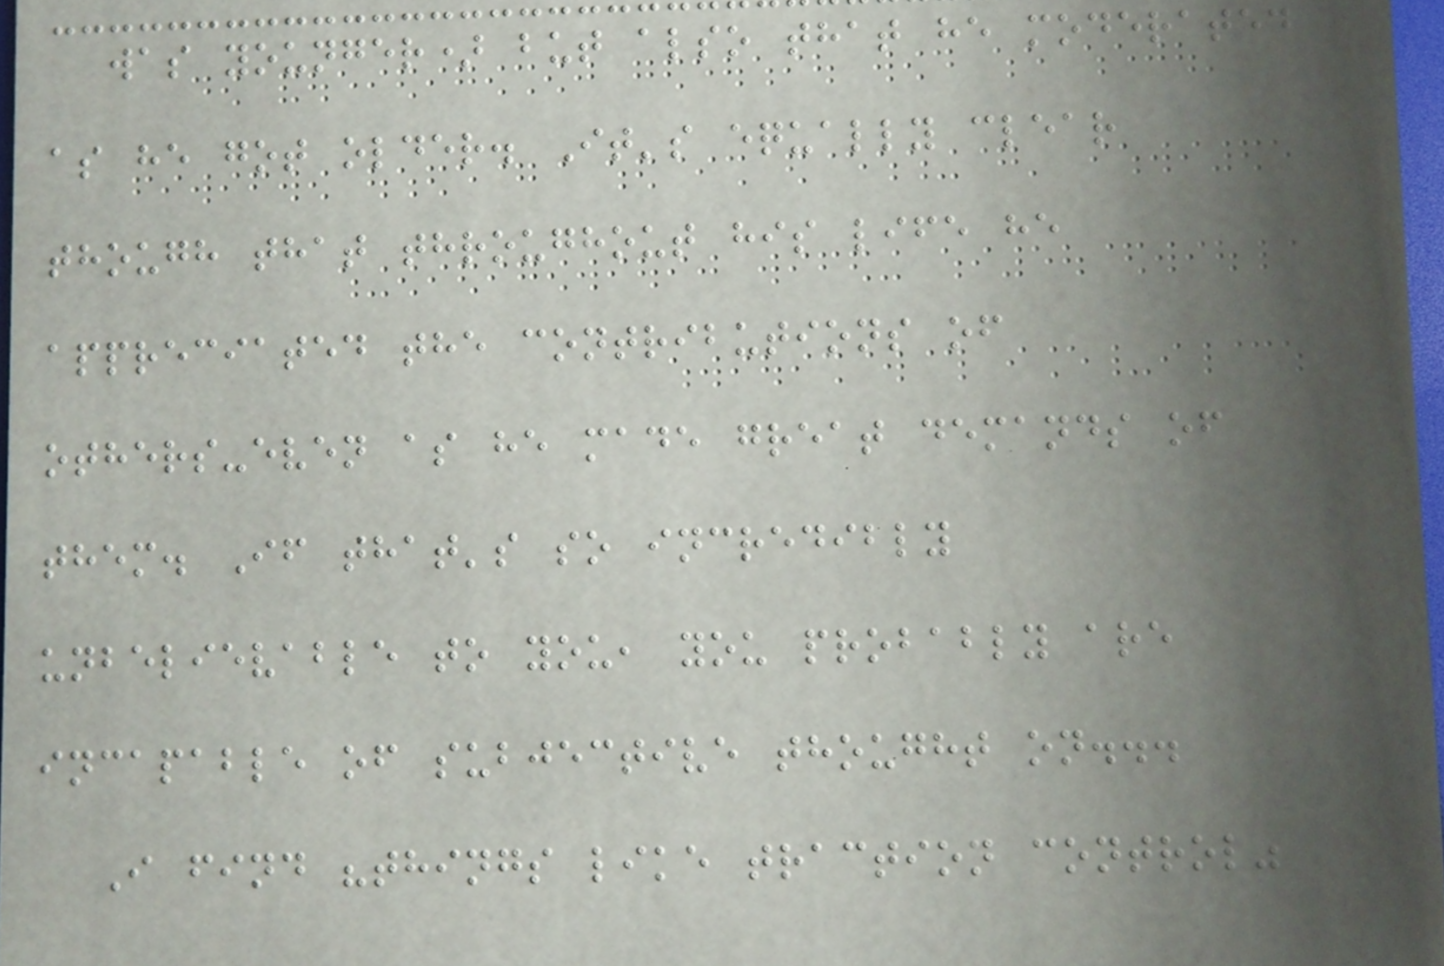was younger) but also that he moderated
as he got older. It's equally clear
though that throughout his life he
appreciated the contributions of
others-even as he made great demands of
them. If that's so incredibly
unbelievable to you, you probably are
incapable of subjective thought on...
I find "things like traction control"
